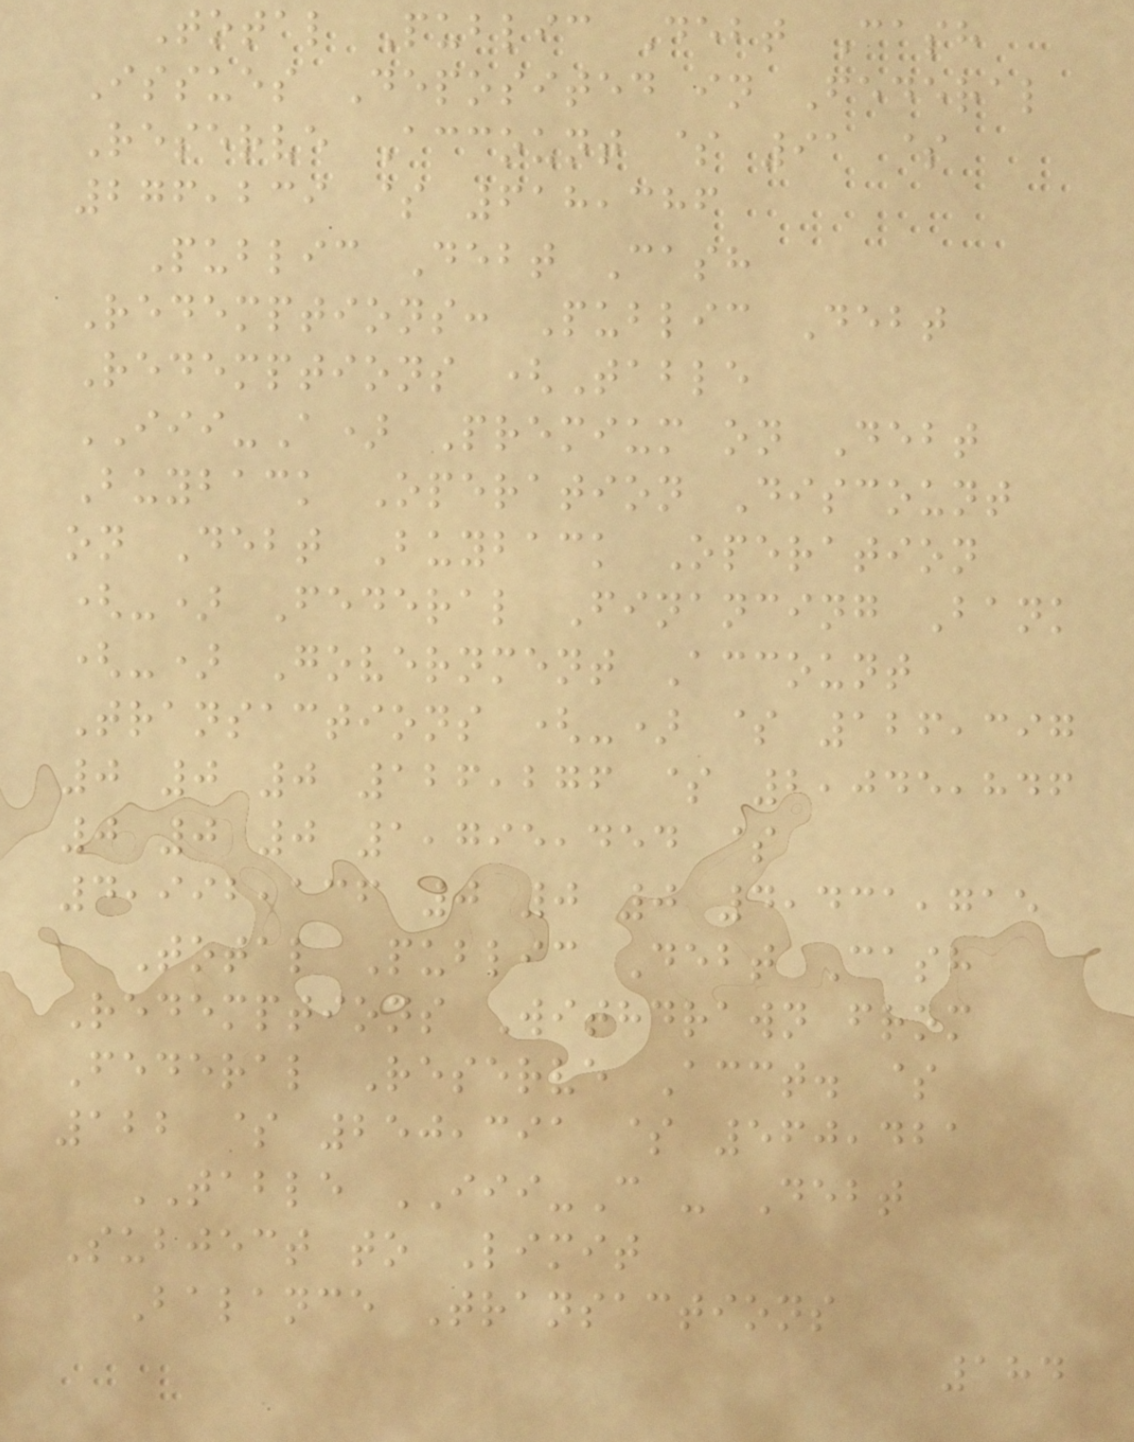Total Public Debt Cash
Issues Deposited in Federal
Reserve Account $ 91 $
276,239 $ 618,386
Public Debt Cash
Redemptions: Public Debt
Redemptions (Table
III-A) Premium on Debt
Buyback Operation Discount
on Debt Buyback Operation
(-) Federal Financing Bank
(-) Government Account
Transactions (-) $ 126,397
0 0 0 126,276 $ 2,045,846
0 0 0 1,795,454 $
4,992,136 0 0 0 4,431,715
Total Public Debt Cash
Redemptions Withdrawn from
Federal Reserve Acct. $
122 $ 250,391 $ 560,421
TABLE III-C - Debt
Subject to Limit
Balance Transactions
184
